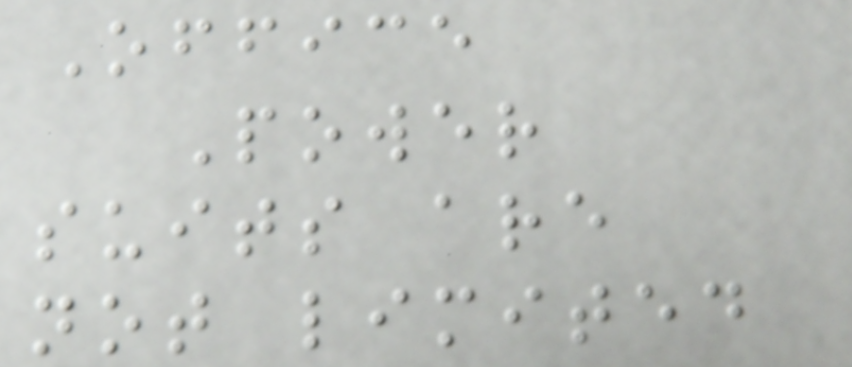Office
Power
suits are
not limited
